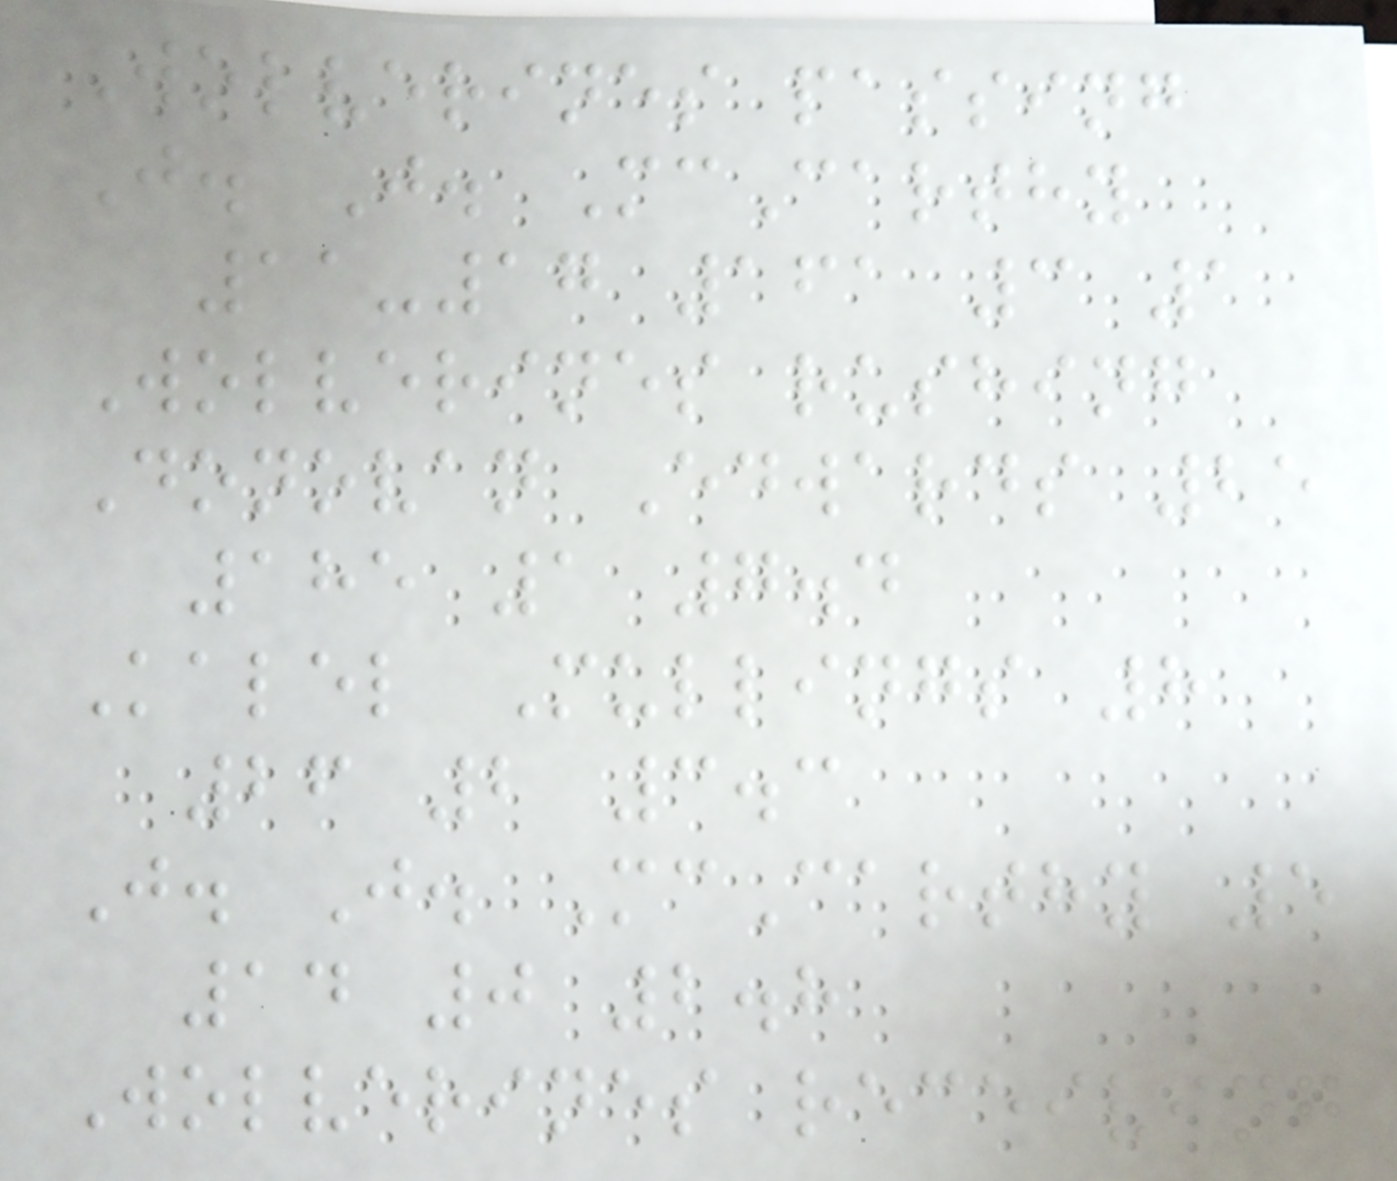Wolverines passing
J. J. McCarthy
11-17 161 3 1
Wolverines rushing
Donovan Edwards 25
185 1 7.4
Kalel Mullings 8
26 2 3.3
J. J. McCarthy 5
14 0 2.8
Wolverines receiving
